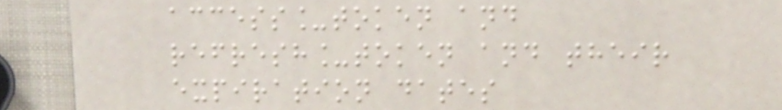access_token and
refresh_token and their
expiration dates
